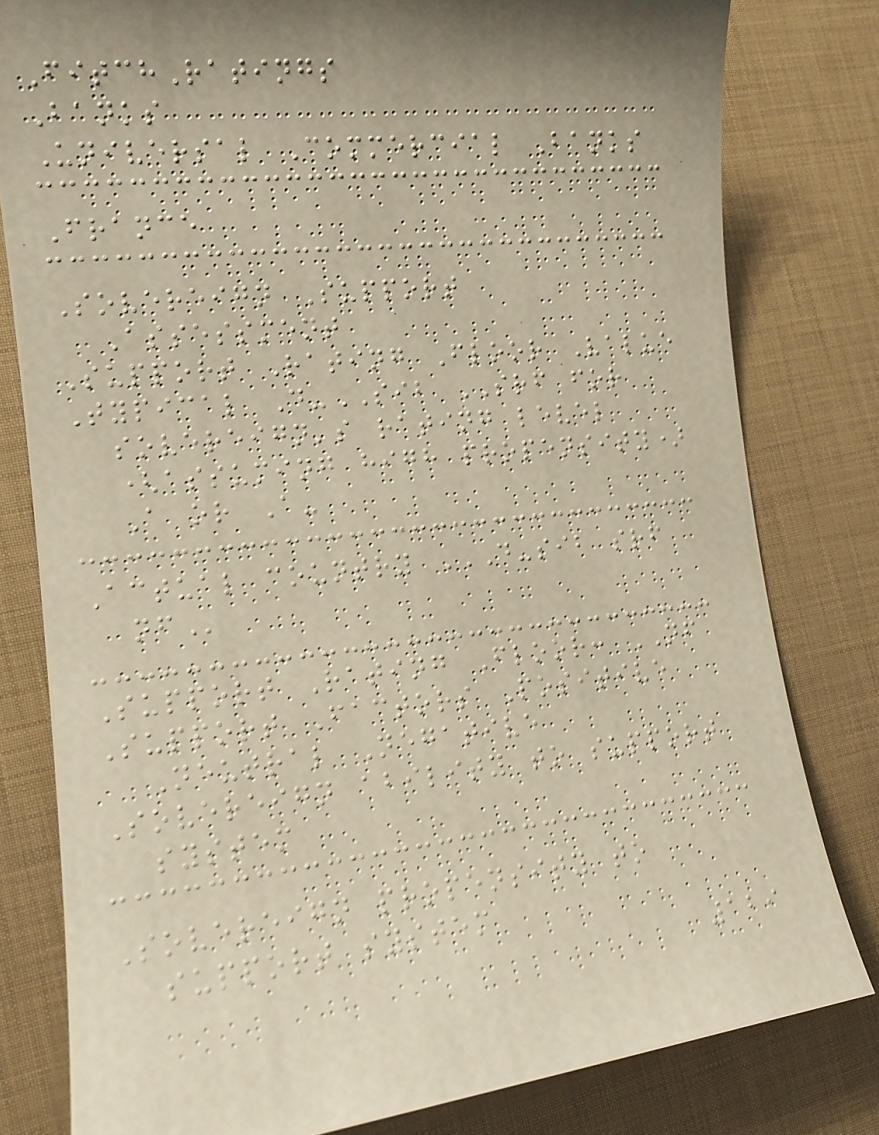FitchRatings
Banks
Universal Commercial Banks
France
Sovereign Support
Assessment
Support Rating Floor Value
Typical D-SIB SRF for
sovereign's rating level
(assuming high propensity)
A or A-
Actual country D-SIB SRF
NF
Support Rating Floor: NF
Support Factors Positive
Neutral Negative
Sovereign ability to support
system
Sovereign propensity to
support system
129
